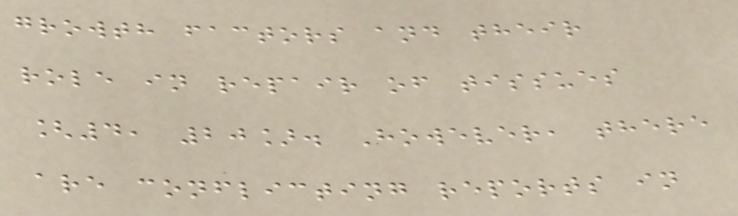growth factors and their
role in repair of tissues
[4, 20]. However, there
are conflicting reports in
